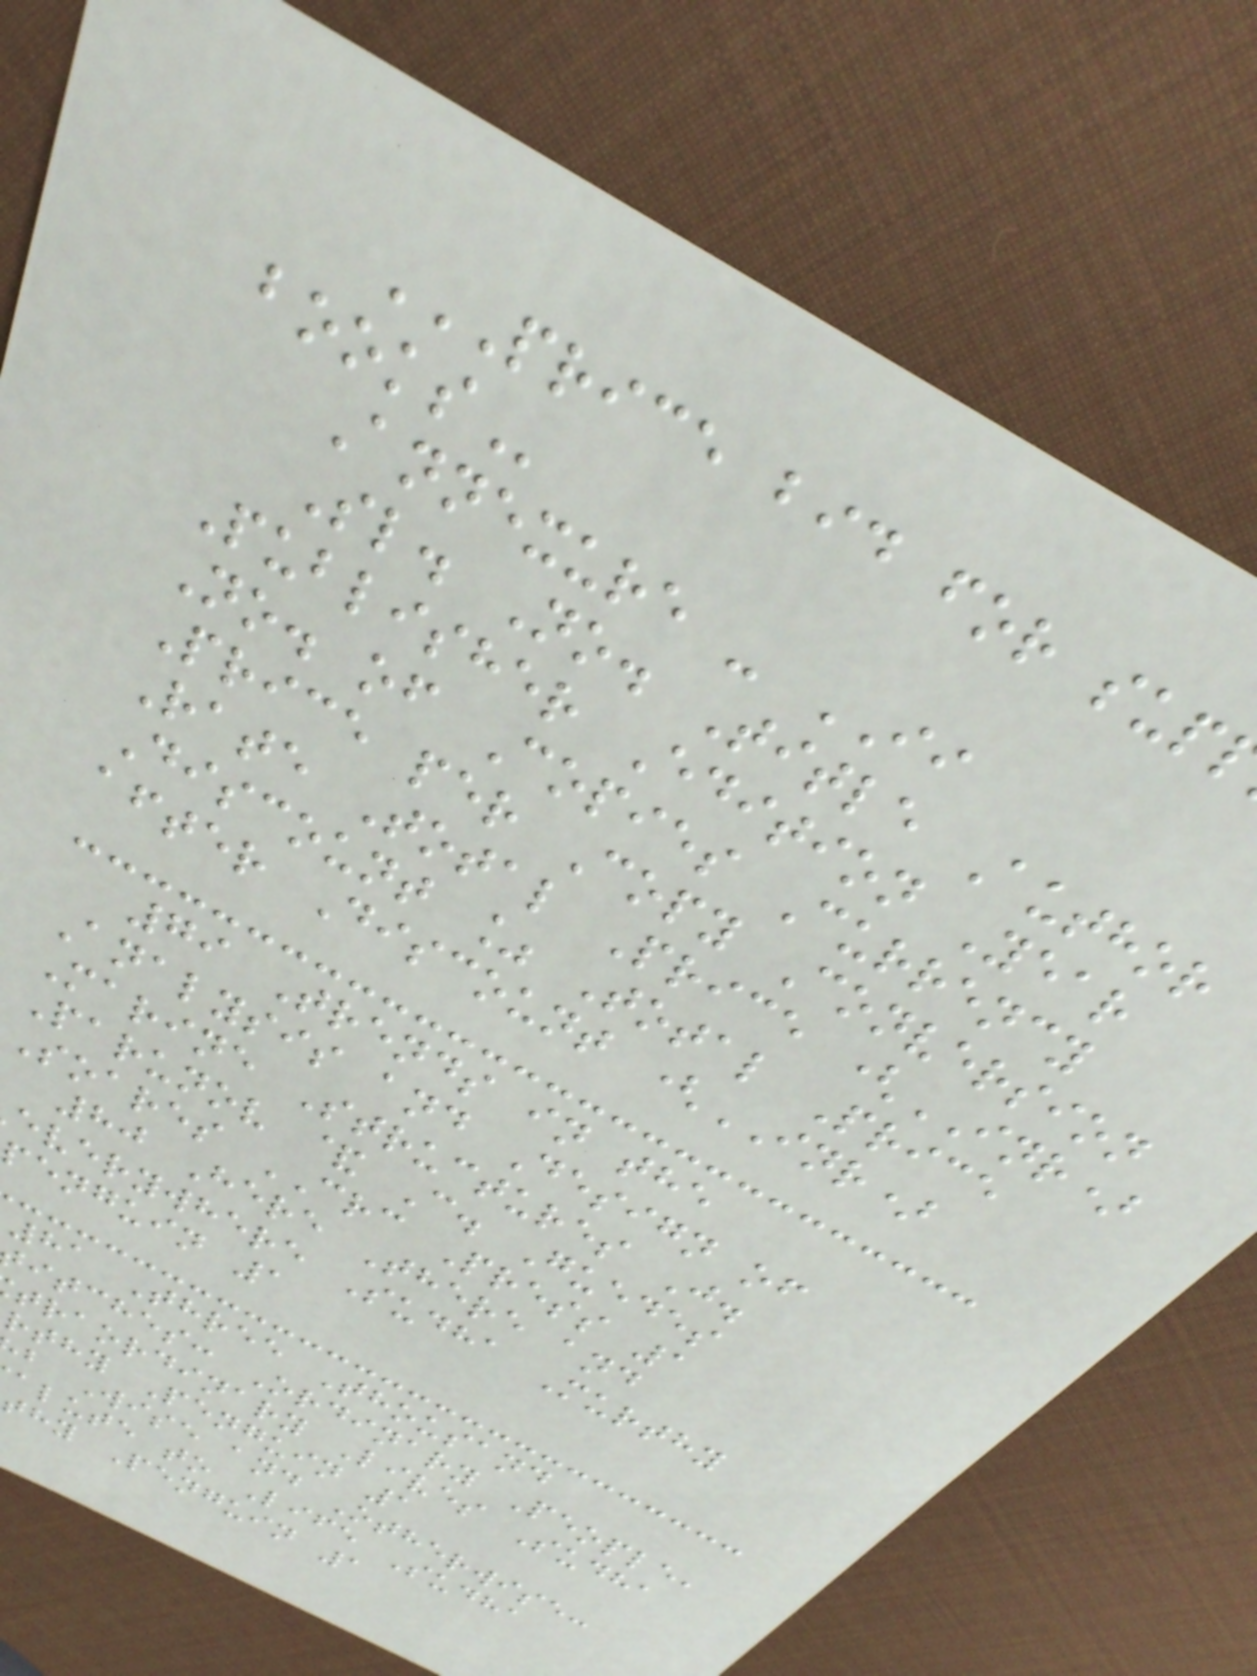Annexure - II
Sl. No. Title Author
Publisher Edition Year
No. of Copies Currency
Price per Copy Conversion
Rate Total Price (INR)
Discount % Total Price
after Discount (INR)
79 Trends in the
Analysis and Design of
Marine Structures J.
Parunov & C. Guedes
Soares CRC Press 1
80 Here There and
everywhere Sudha Murthy
penguin 1
81 Three Thousand
itches: Ordinary People,
traordinary Lives Sudha
rthy Penguin 1
b Wise and Otherwise:
alute to Life Sudha
thy Penguin 1
